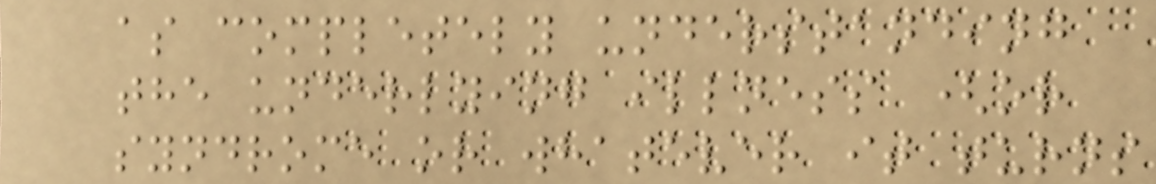as completely understanding
the underlying illness (or
syndrome or whatever it turns
